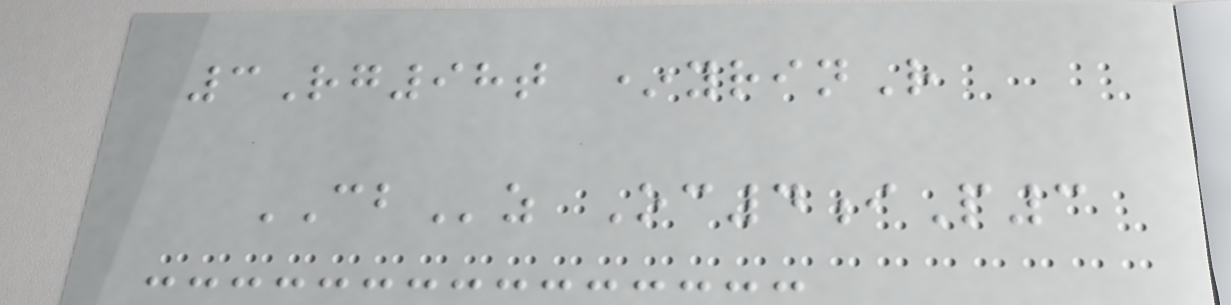3Rg98t *yrinR
CBz Oc4iP3
